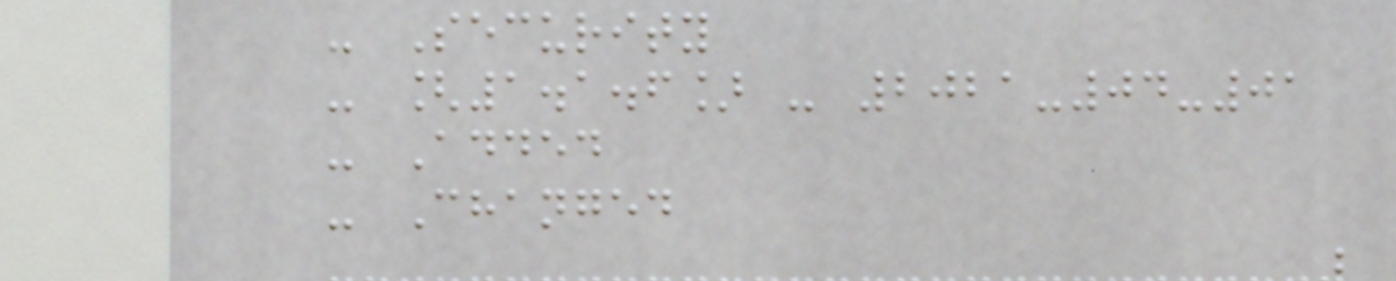- Security
- [1.1.6] - 2021-04-01
- Added
- Changed
